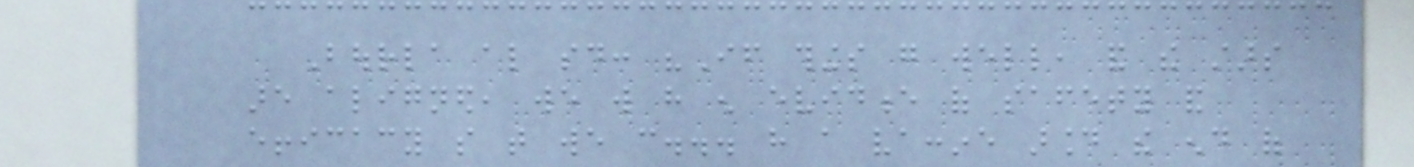Bourla also said: "If things go well, and the stars
are aligned, we will have enough evidence of safety and
efficacy so that we can... have a vaccine around the end of
